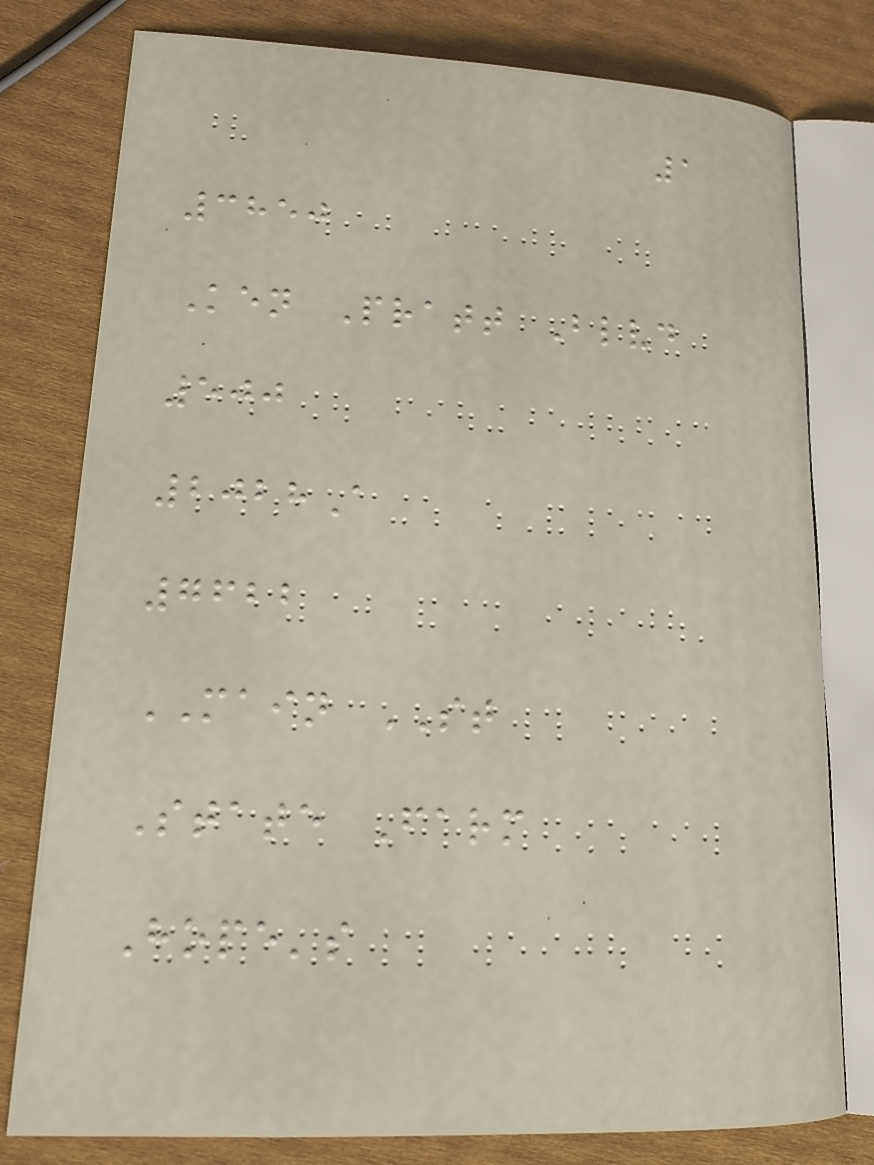1
3850
Ken Pratt Blvd
500
2028A
7622
MAIN ST
State Farm
Hope's
